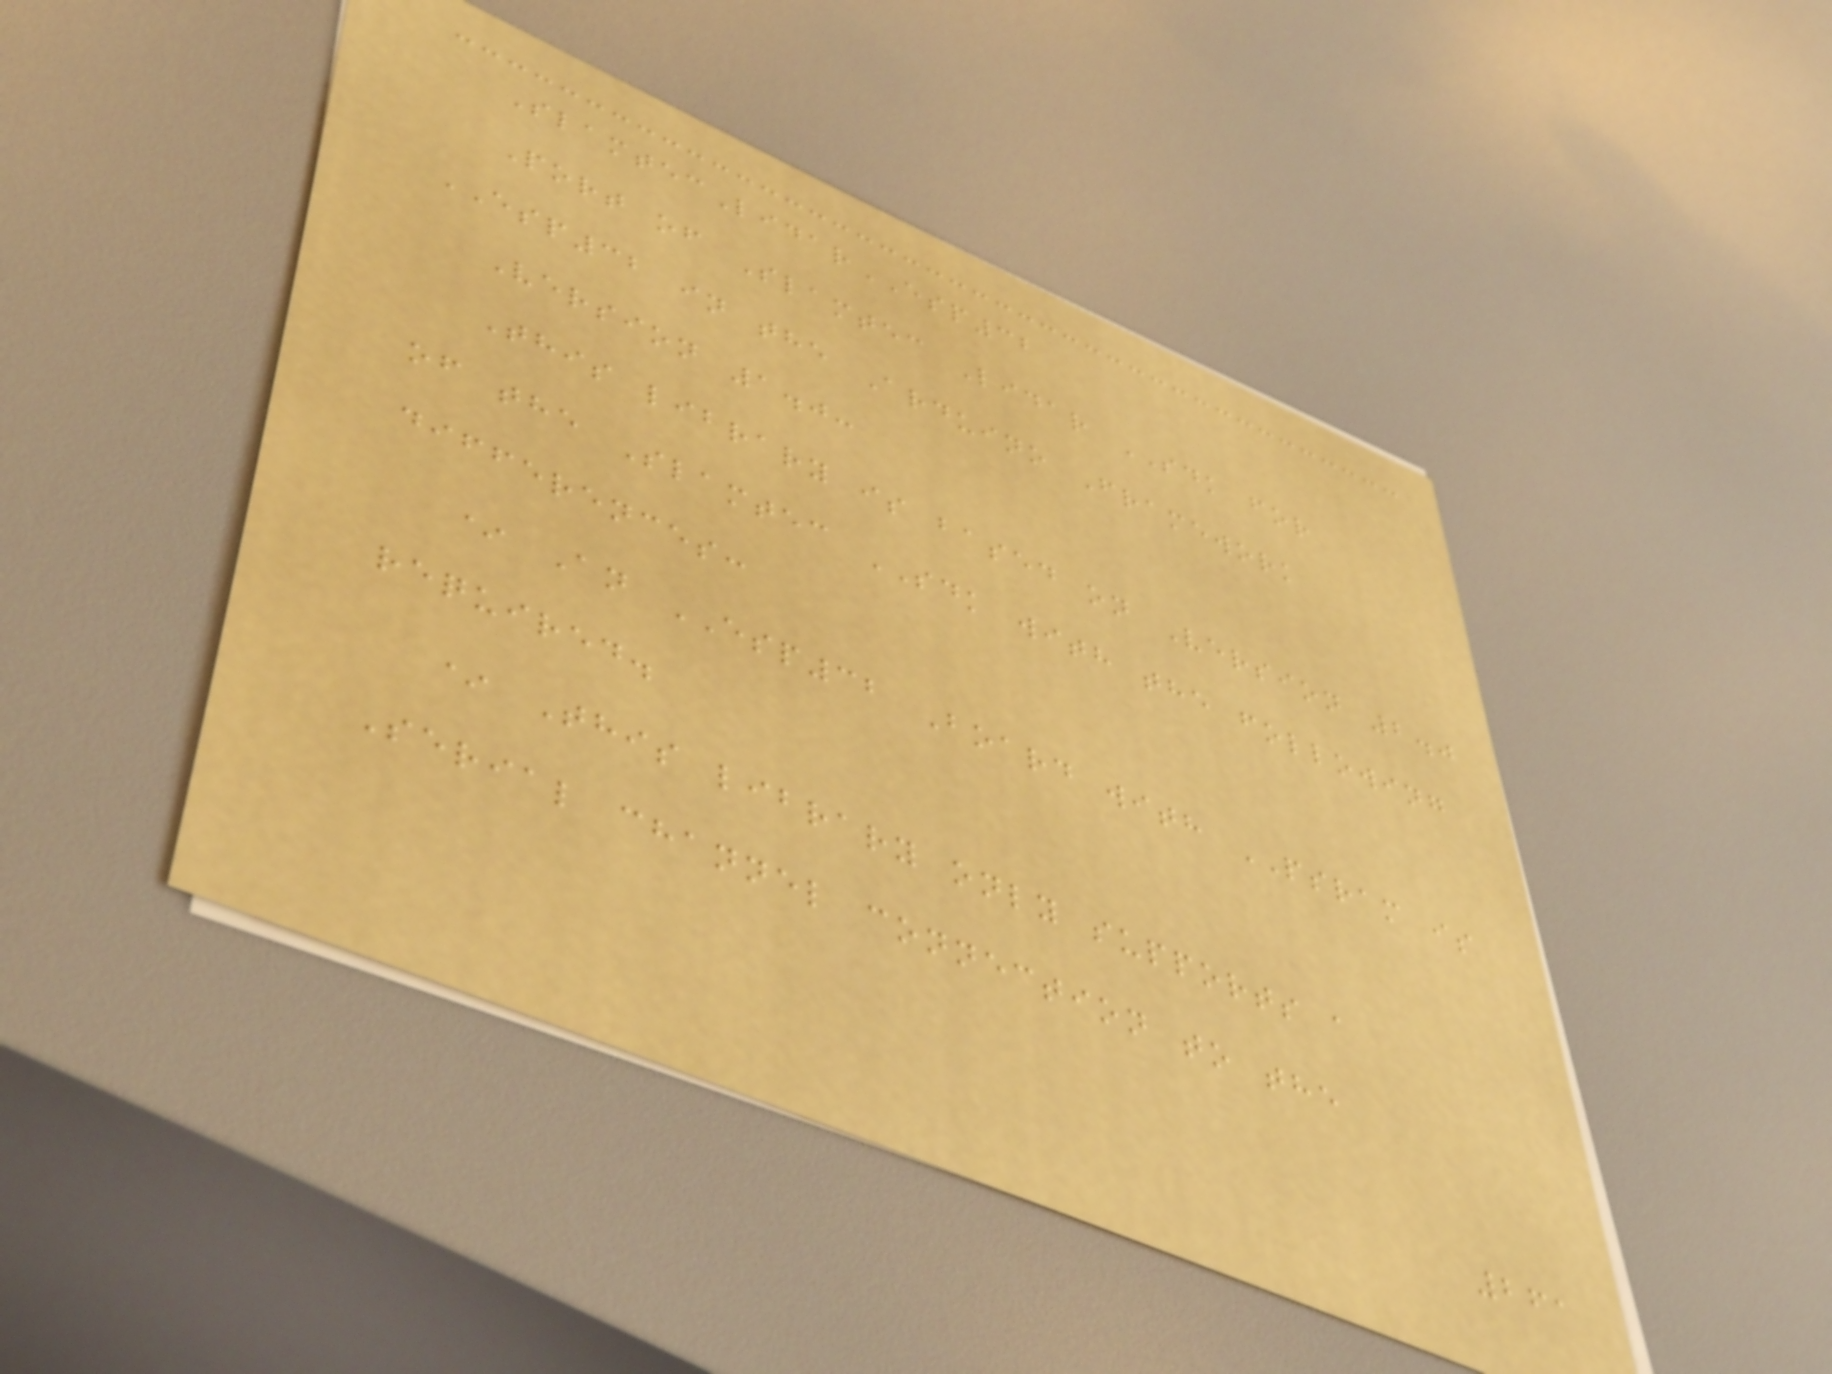SlamtecLidarESP32
Port of Slamtec Lidar SDK for
ESP32 in the Arduino Framework
Version 1.0:
This library is based on Version 2.0
of the Slamtec SDK with the following
differences:
* An ESP32 Board with PSRAM is
required.
* This library only supports a
Serial channel connection to the
261
